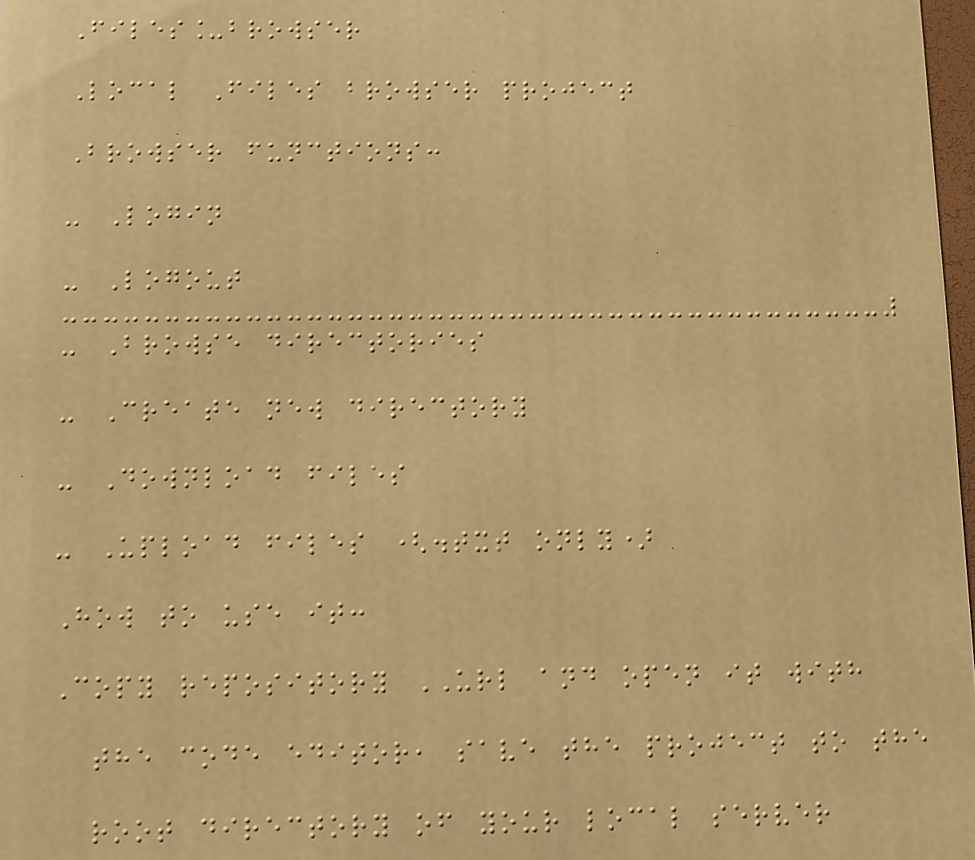Files_browser
Local Files browser project
Browser functions:
- Login
- Logout
- Browse directories
- Create new directory
- Download files
- Upload files (.txt only)
How to use it:
Copy repository URL and open it with
the code editor, save the project to the
root directory of your local server
